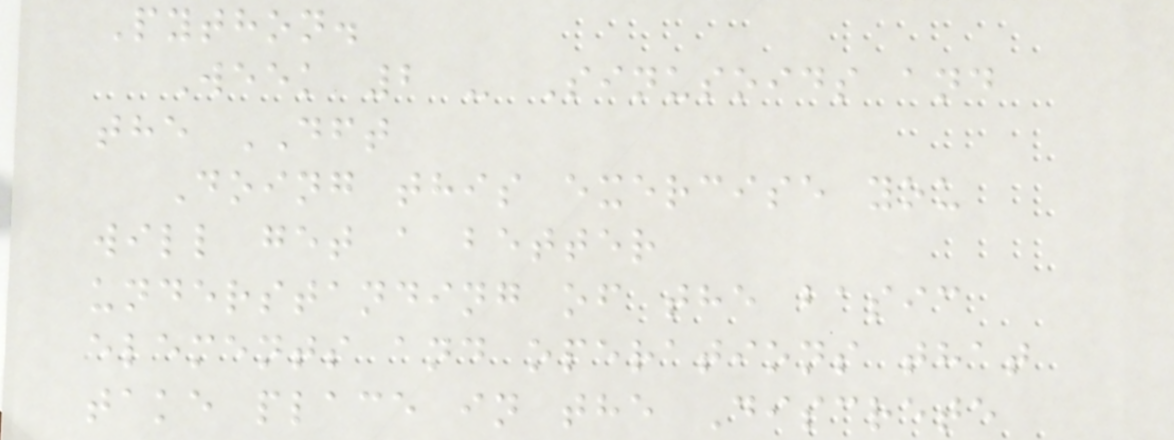Python.
Week 2 - Sinusoids and
the DFT
Doing this exercise you
will get a better
understanding of the basic
elements and operations that
take place in the Discrete
